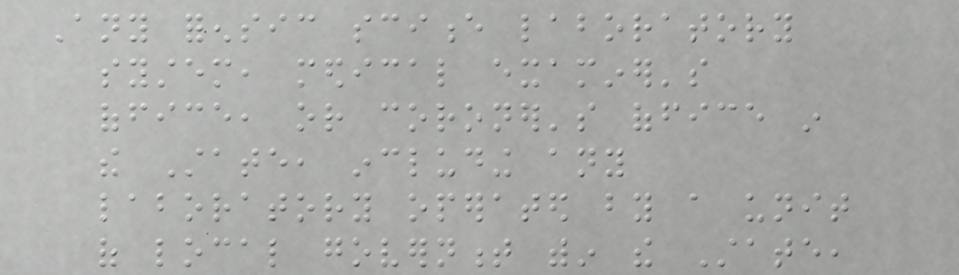Any forensic science laboratory
system, medical examiner's
office, or coroner's office in
the State, including any
laboratory operated by a unit
of local government within the State,
